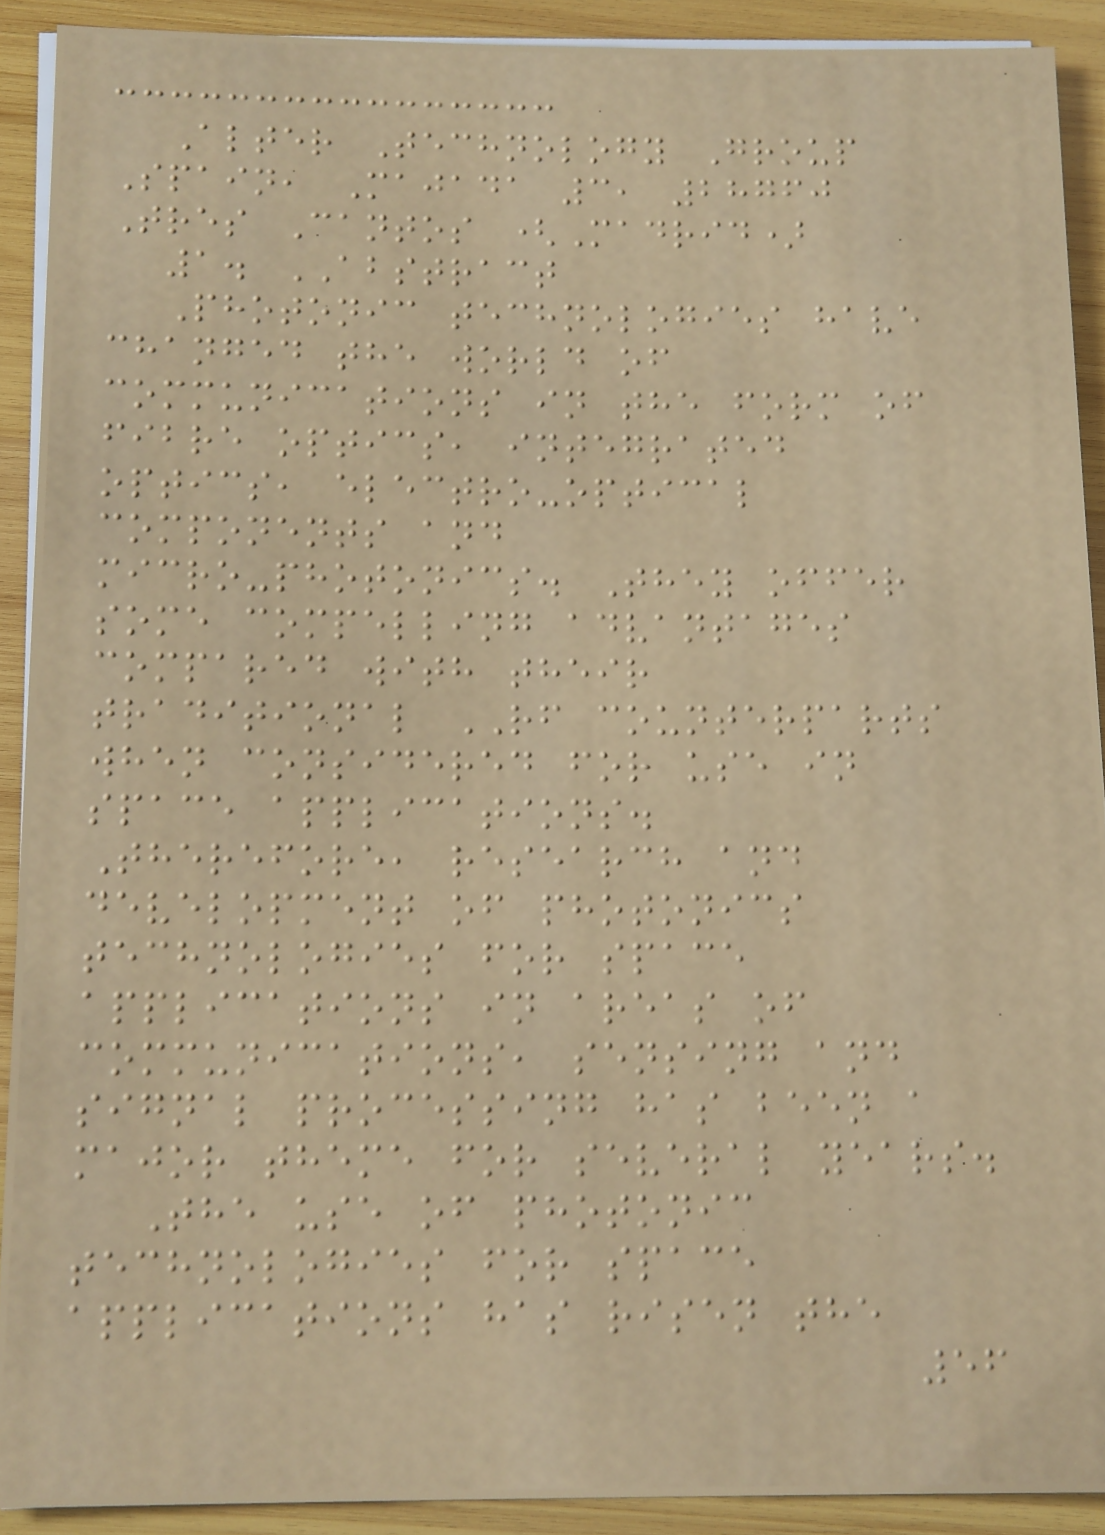Alter Technology Group
Spain, Majada 3, 28760
Tres Cantos (Madrid)
1. ABSTRACT
Photonic technologies have
changed the world of
communications in the form of
fibre optics, integrated
optics, electro-optical
components and
micro-photonics. They offer
some compelling advantages
compared with their
traditional RF counterparts
when considered for use in
space applications.
Therefore, research and
development of photonics
technologies for space
applications in areas of
communications, sensing and
signal processing has been a
major theme for several years.
The use of photonic
technologies for space
applications has risen the
56
